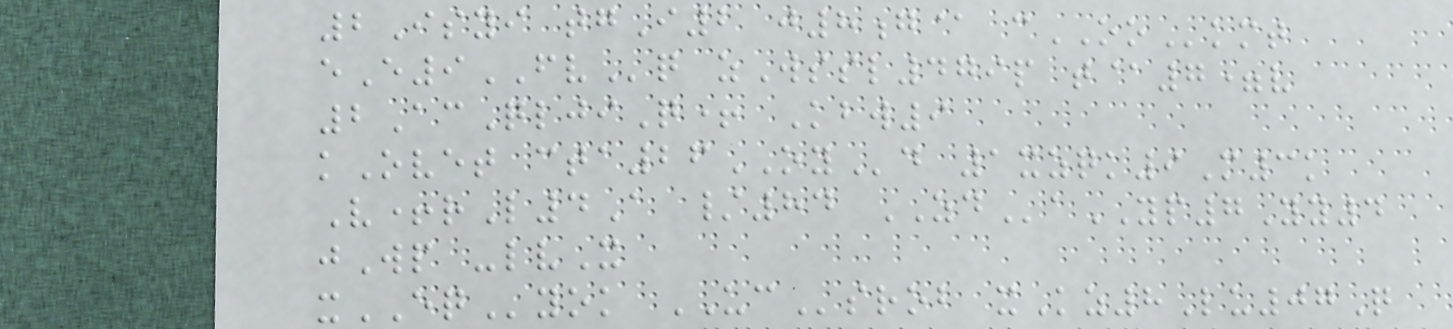2Isyi tgI2 j8g@ cOOkmt
eE9FVq zWssl479p t@7=v
2AcQljiQ+ Kbw9
kOvet cta26OYd 1xzqk9M3k
V+rL4A /84 ZDaYP7Yy4
jWp -lvX
xEQyok UCsrob xKz8Lu07Q
